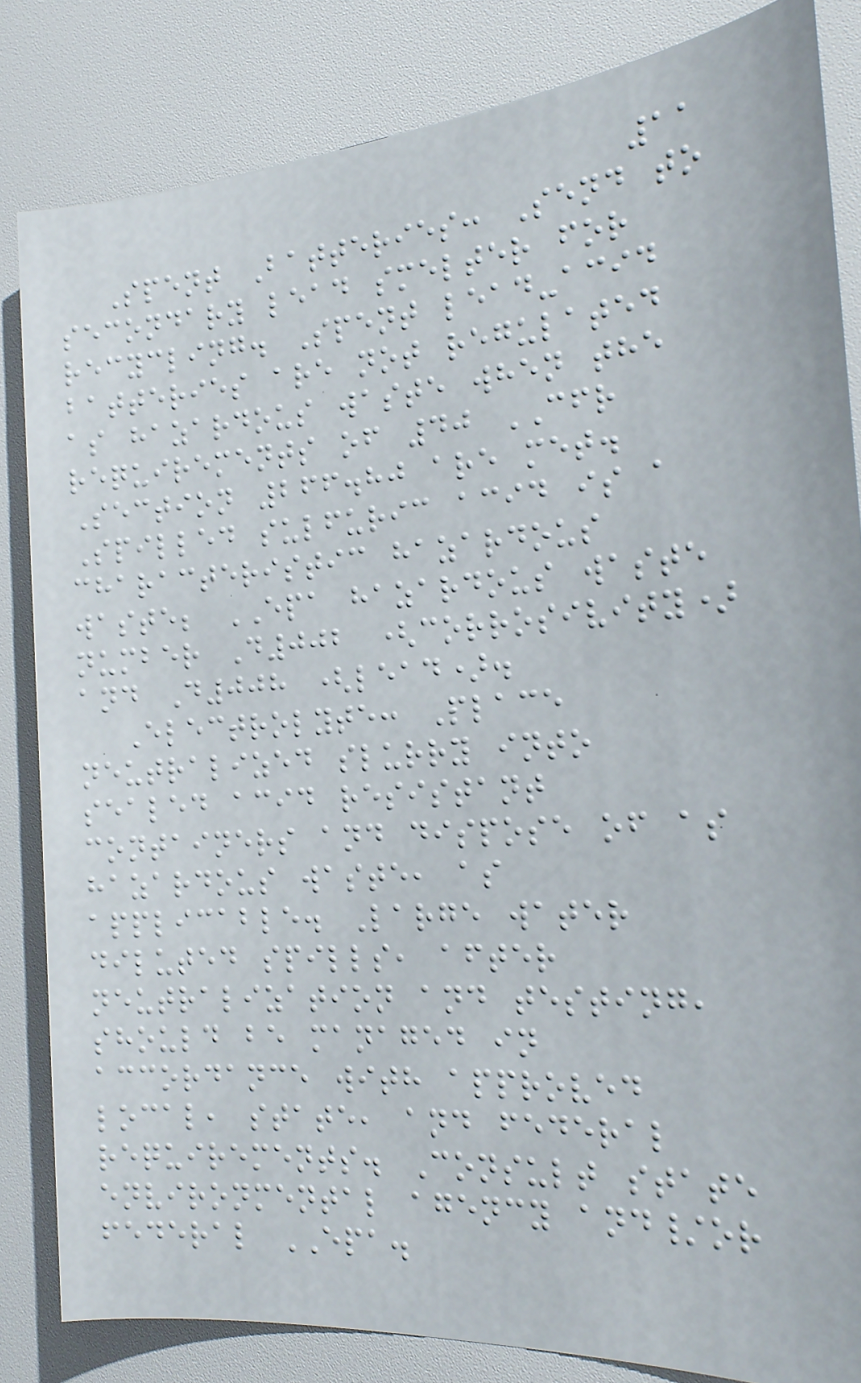11
Spent Batteries: Send to
secondary lead smelter for
recycling. Spent lead-acid
batteries are not regulated
as hazardous waste when the
requirements of 40 CFR
Section 266.80 are met.
Spilled sulfuric acid is a
characteristic hazardous
waste; EPA hazardous waste
number D002 (corrosivity)
and D008 (lead).
Electrolyte: Place
neutralized slurry into
sealed acid resistant
containers and dispose of as
hazardous waste, as
applicable. Large water
diluted spills, after
neutralization and testing,
should be managed in
accordance with approved
local, state, and federal
requirements. Consult state
environmental agency and/or
federal EPA.
